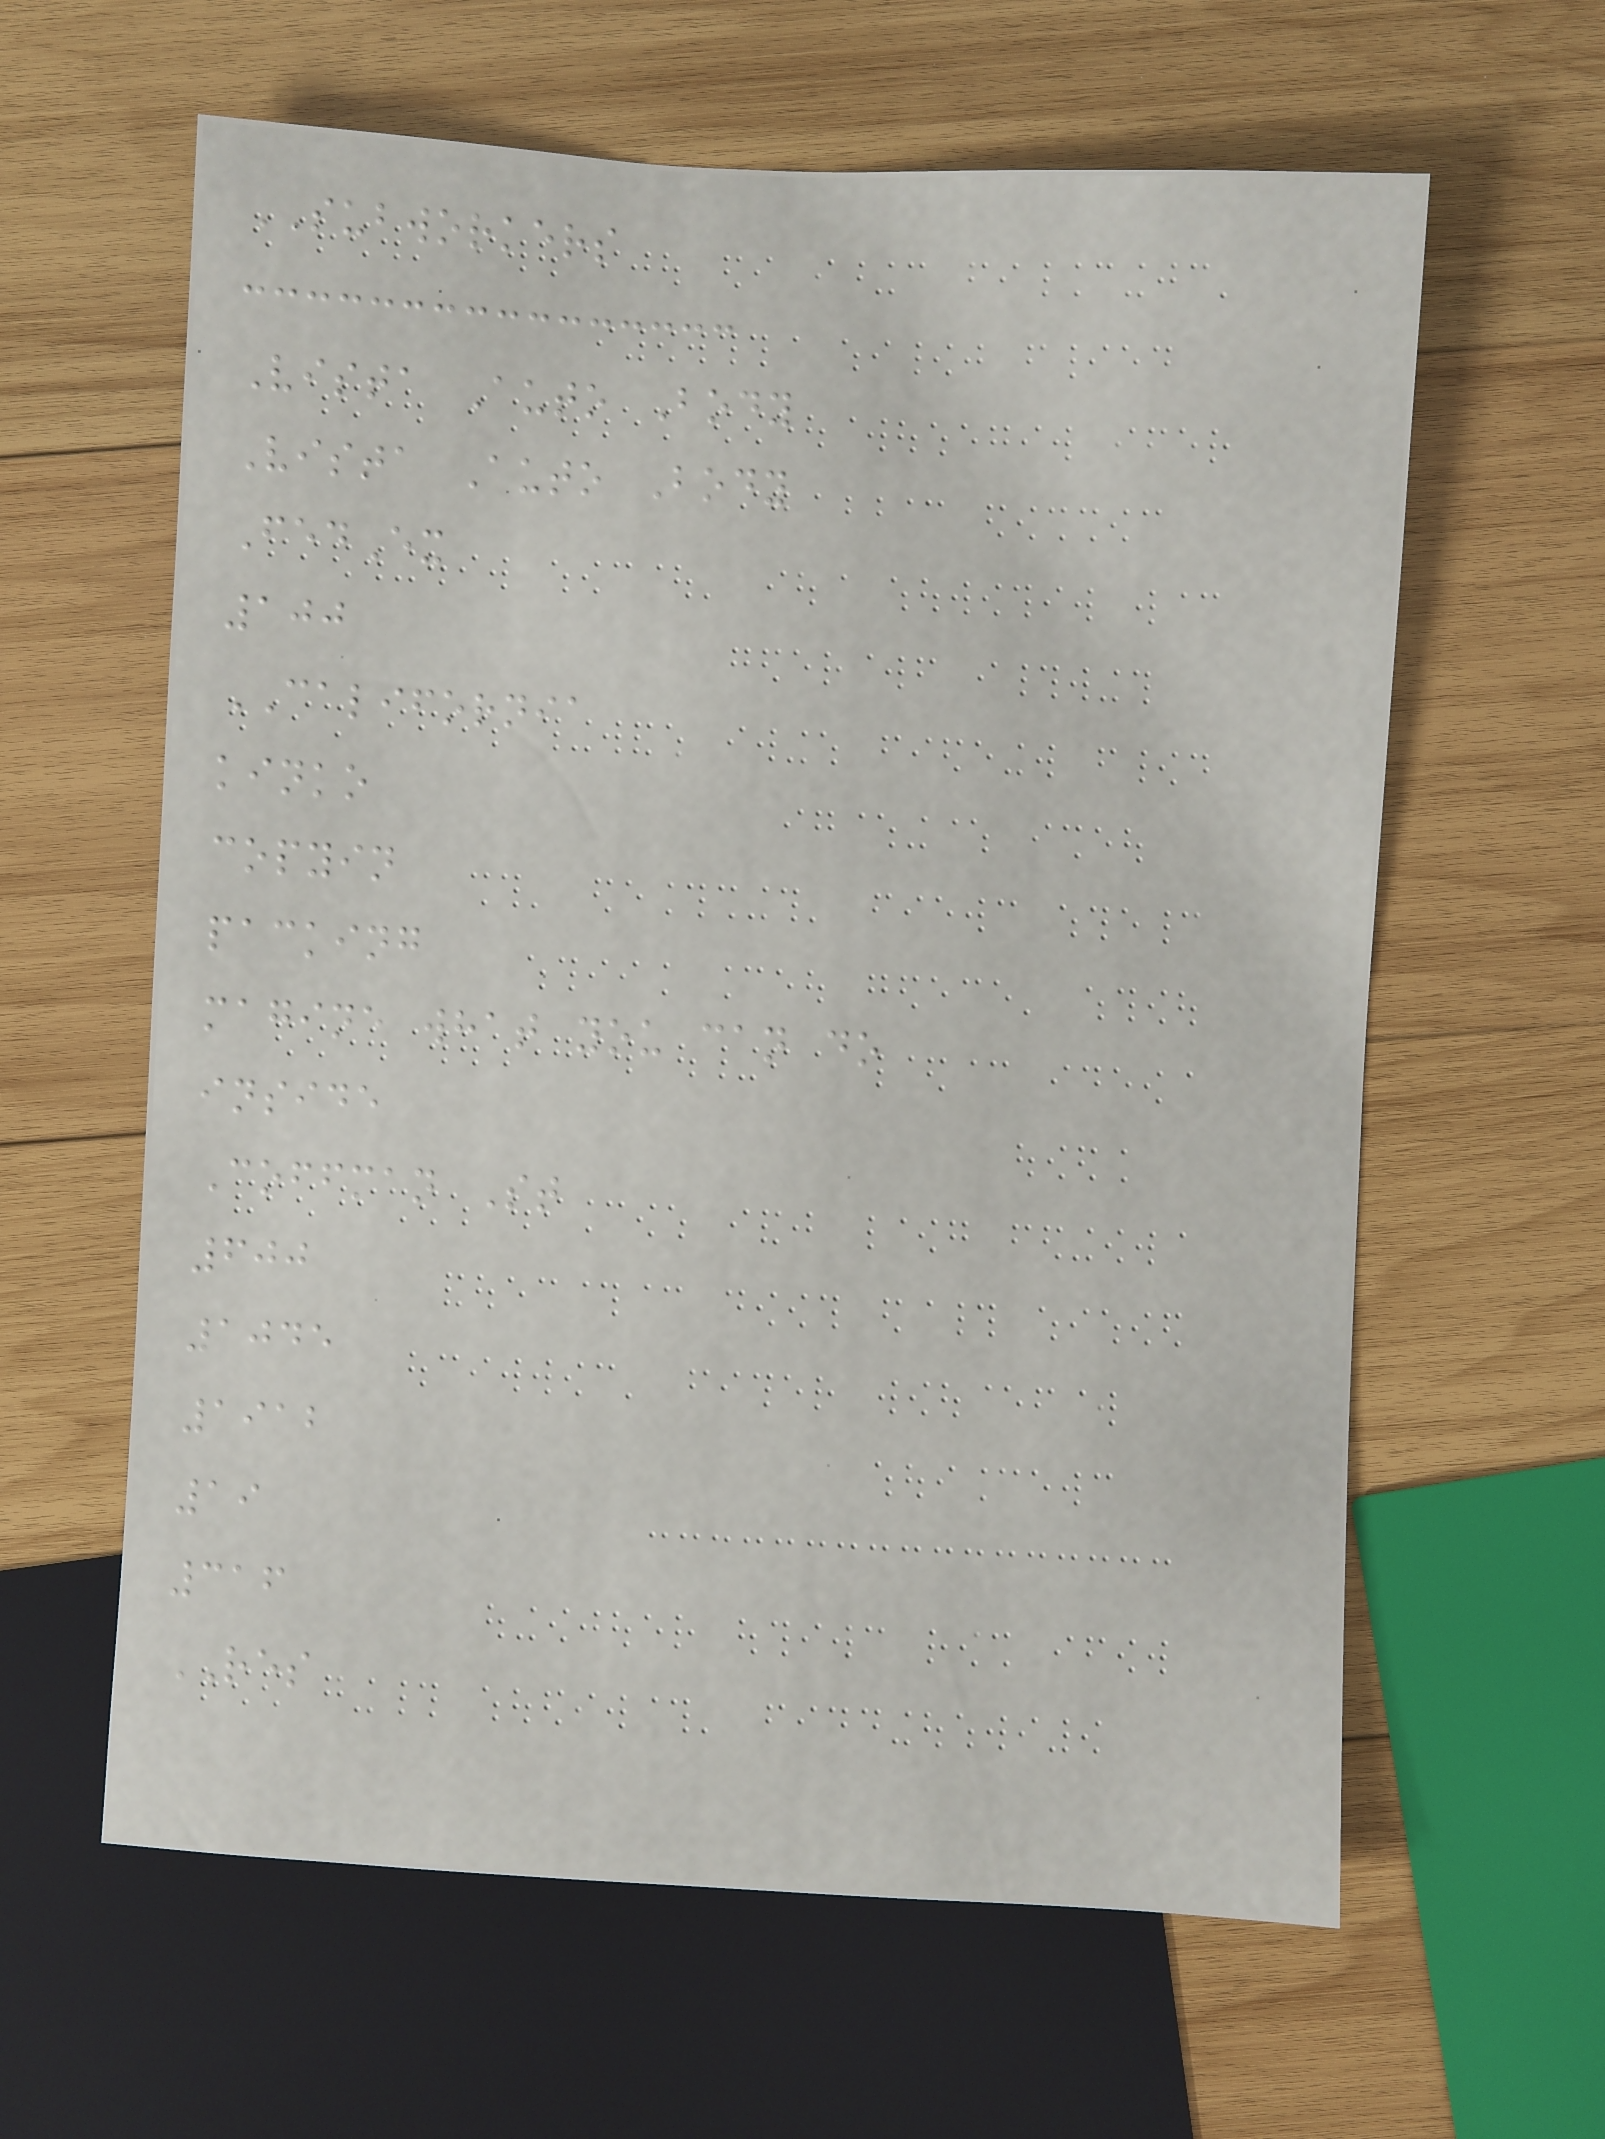SUBWORKERS
Vista Auto Body
Vista Auto Body
FedEx
100
CALIFORNIA
kinko
copyin
packing
magine what you can do
inside
Coffman St
600
1045
1912
19
316
RES
